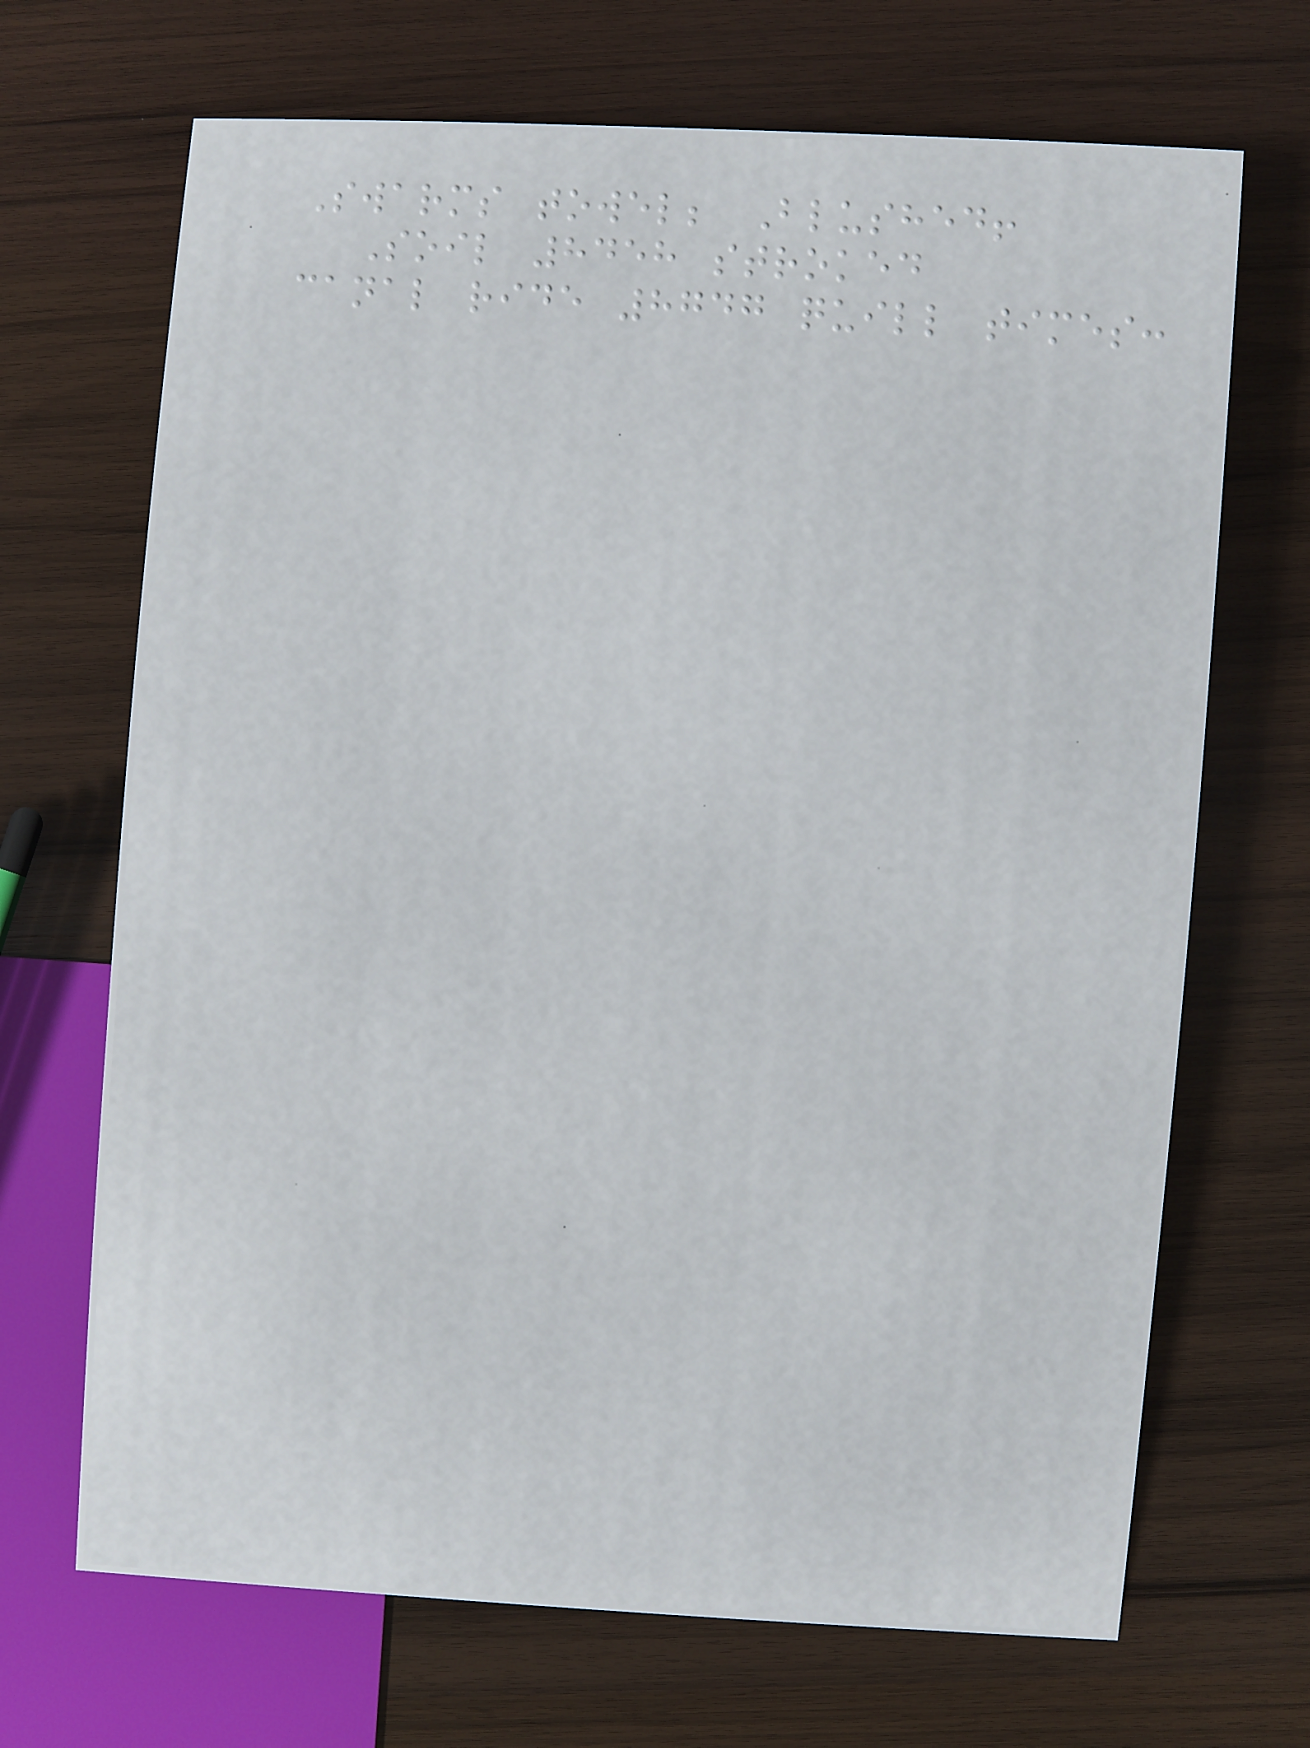Swarms towel; Blushed!
Soil 8458 stroked
canal ride 8747 quill times:
